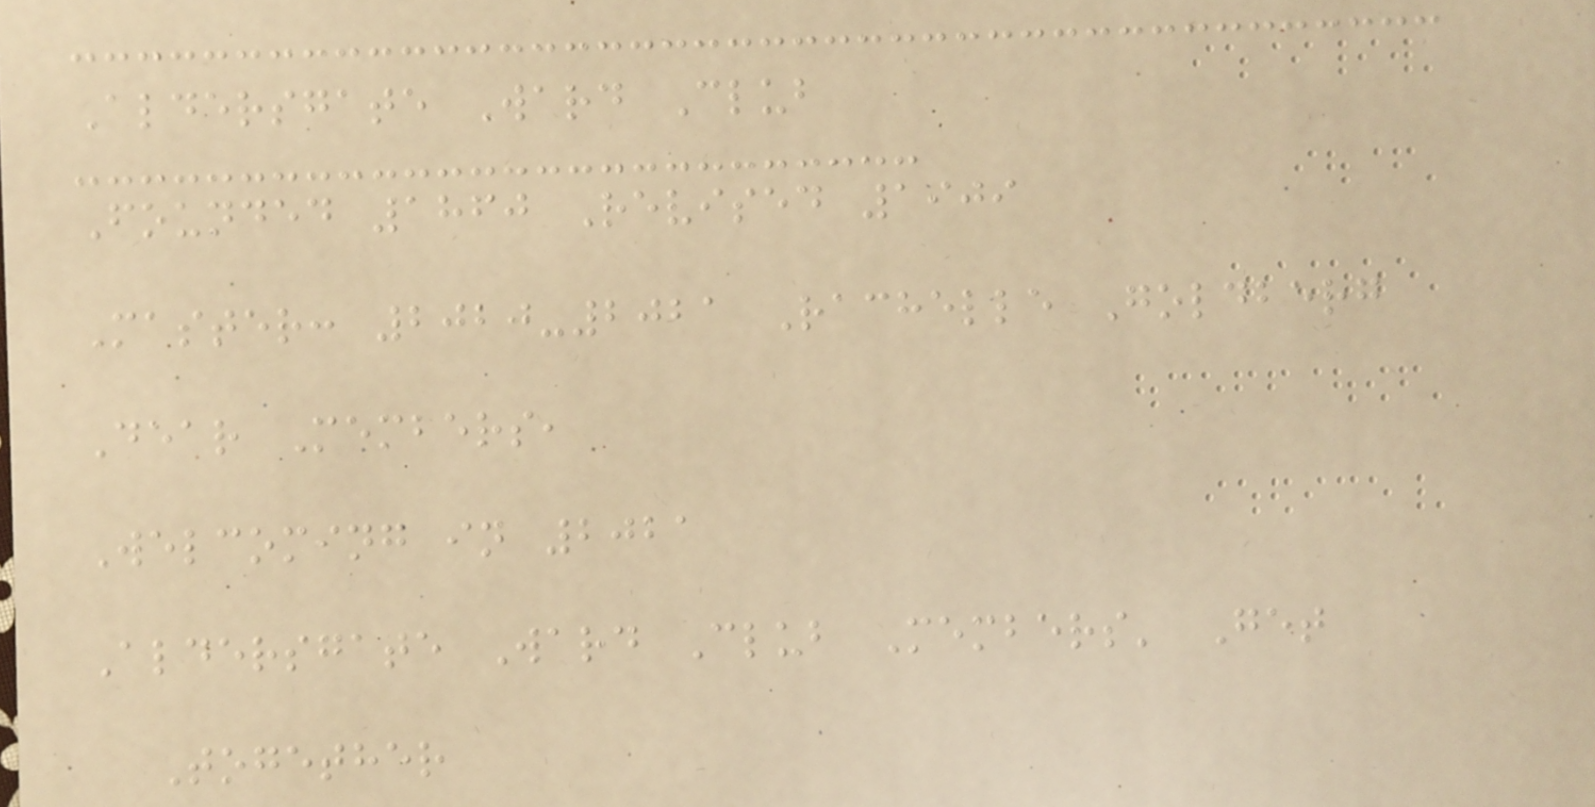Aldersgate Ward Club
Founded 1860 Revised 1909
Master: 2020-2021 Rachelle Goldberg
Dear Members,
Welcoming in 2021
Aldersgate Ward Club Members' Get
Together
